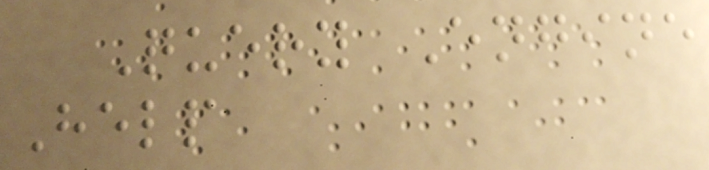Query Engine
Help
